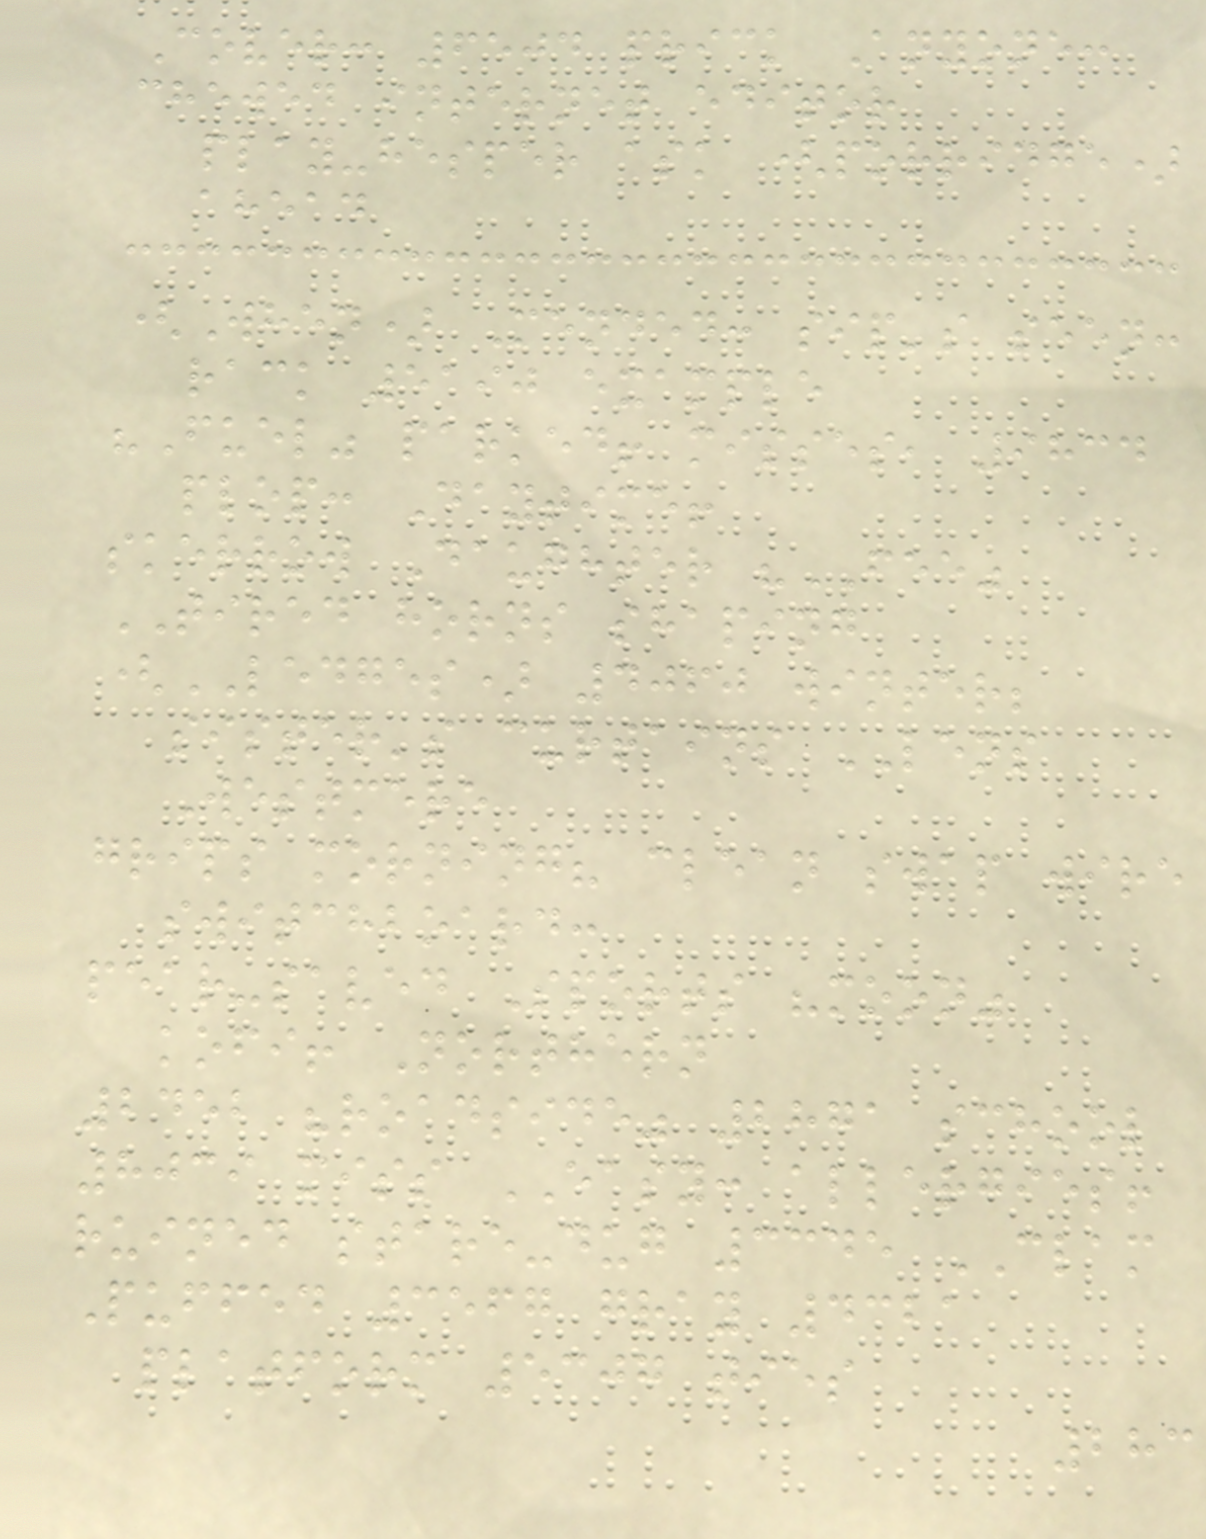Cover: 6504 prick Anyone:
chewed internet editor
play-hesper ask (porridge)
ahead
(When) Mended: sip's seen:
rack 5190 example
"Fuel" parked! misses, 9834
plop: Daytime!
skerrow Daughter "FEE"
TIRED horns shaping
(LEDGES) 4060 winter;
sister's curtains LENS
Westmere
grips morning? clean swap wire
switchboard:
pear-saved Sports "moon"
kofi! Northern
2452 "roadside" 2871 school
8039 miss EASY: allergies!
ruined stare-dug 3345 CLAM
Puffed 3567 gray 4321
platform 5307 ties
283
